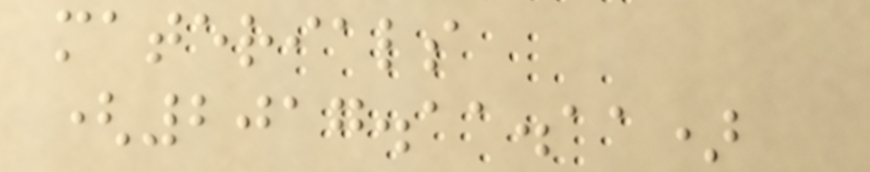materials
(2017.11.11)
